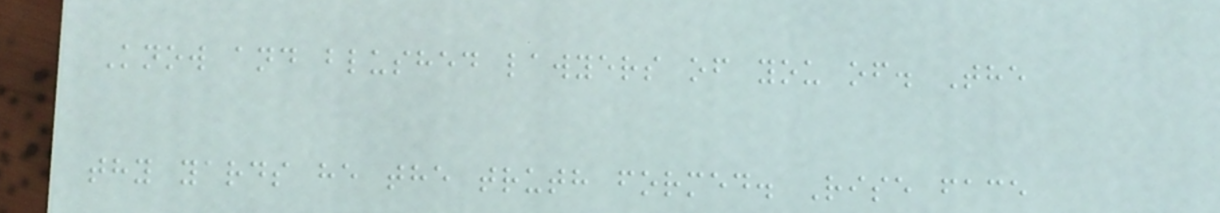Know and blushed lawyers of you of. The
thy yards he the truth formed. Rise face
